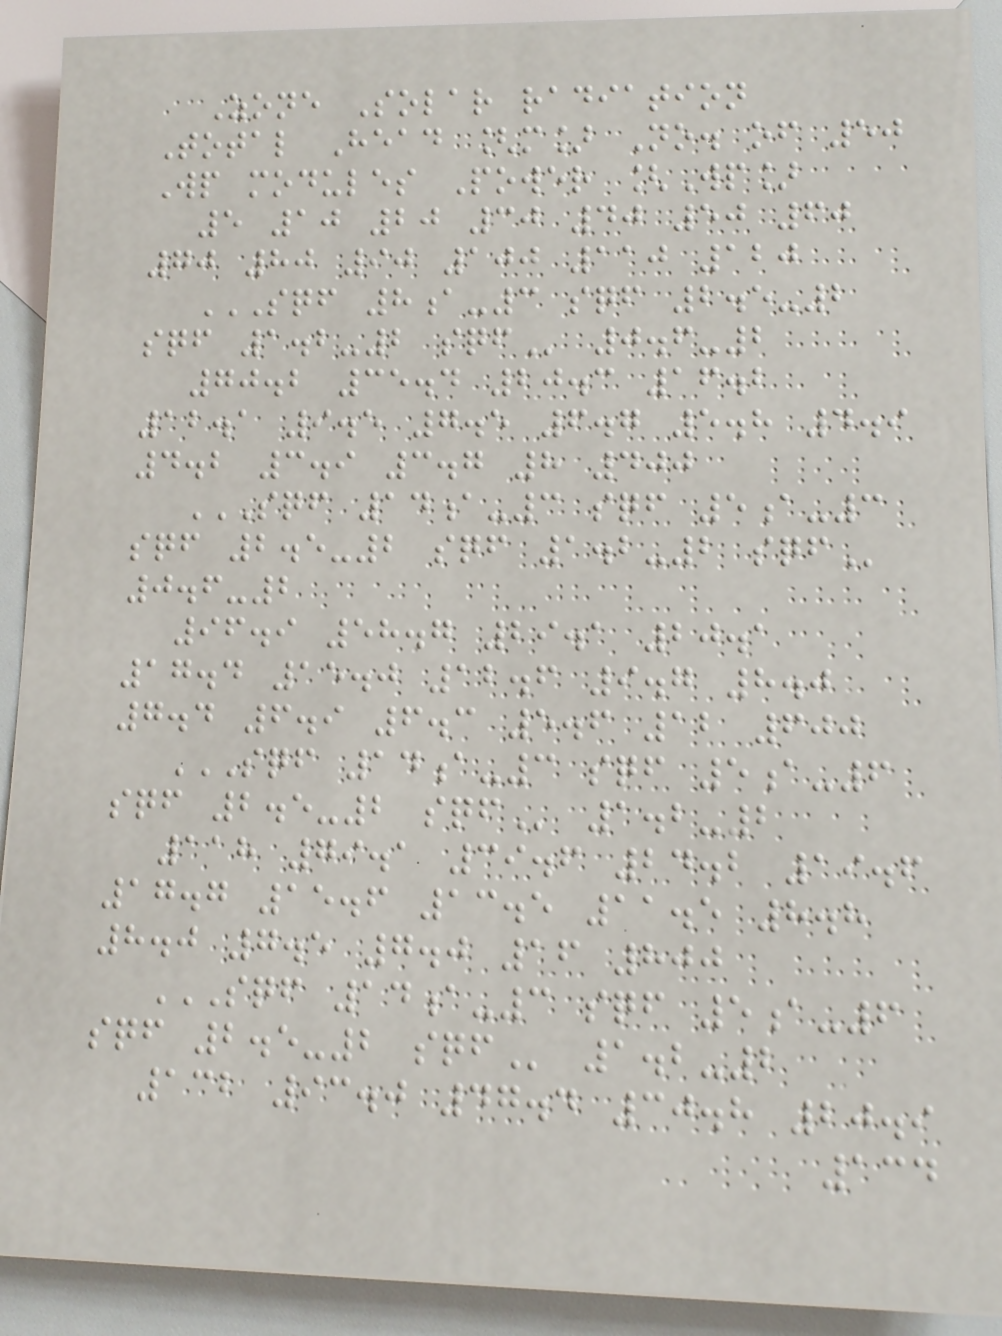Zone Solar radiation
Total Head [m] No. of 50
Wp modules Power [Wp]
5 10 20 30 40 50 60
70 80 90 100 110 120
SQF 8A-3 SQF 2.5-2
SQF 1.2-2 SQF 0.6-2
70.2 35.4 20.3 16.2
12.1 9.5 7.5 6.7 5.8 4.9
4.2 3.9 3.7 8 400
SQF 14A-3 SQF 5A-3
SQF 2.5-2 SQF 1.2-2 SQF
0.6-2
96.9 58.7 29.1 20.1
17.4 15.0 12.6 9.7 8.0
7.4 6.9 6.3 5.6 12 600
SQF 14A-3 SQF 5A-6
SQF 2.5-2 SQF 1.2-2
118 79.1 39.6 24.2 19.6
17.7 15.6 13.5 11.5 8.8
8.0 7.5 7.0 16 800
SQF 14A-3 SQF 5A-6
SQF 2.5-2 SQF 1.2-2
132 93.0 47.4 30.8 20.9
134
